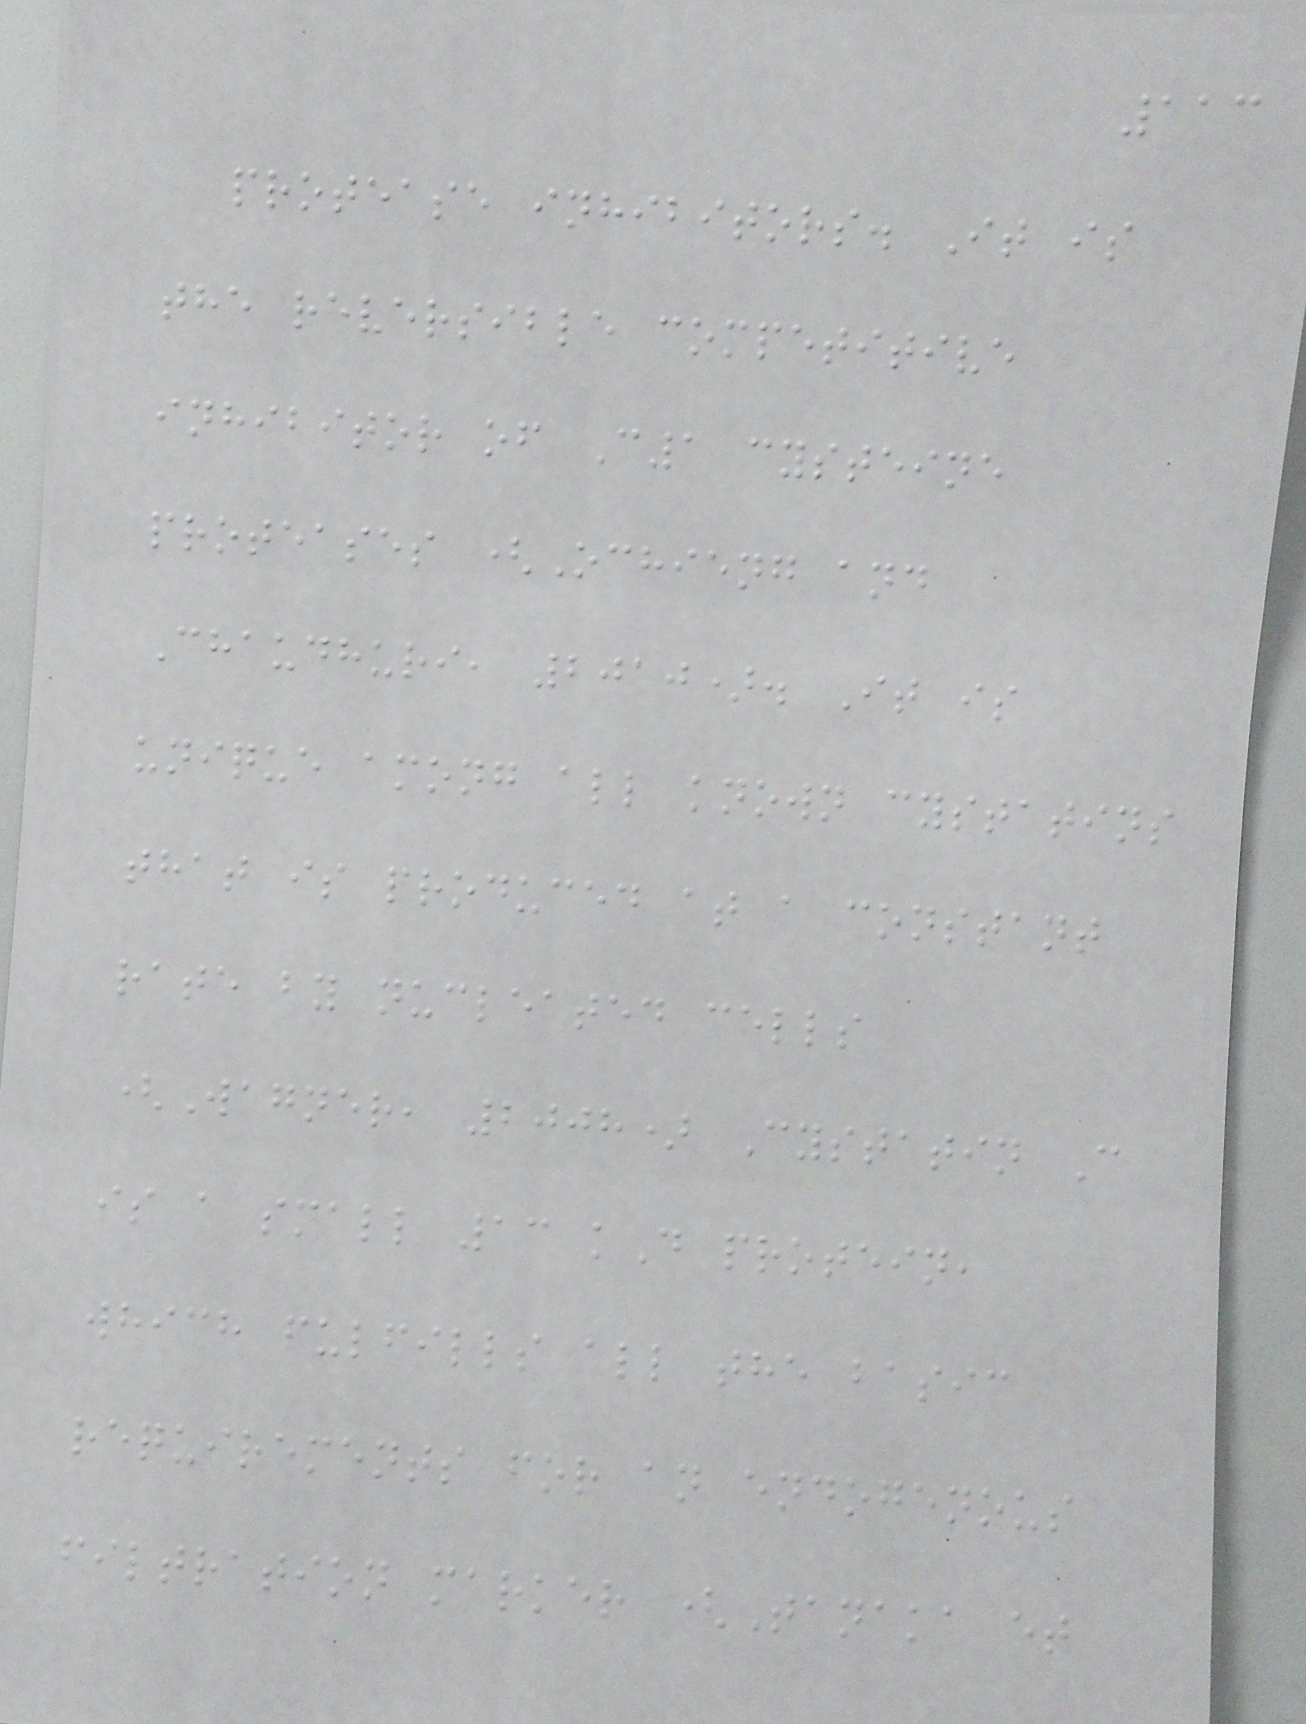113
protease inhibitors. It is
the reversible competitive
inhibitor of C1 cysteine
proteases (Ochieng and
Chaudhuri, 2010). It is
unique among all known cystatins
that is produced at a constant
rate by nucleated cells
(Wagner, 2008) Cystatin C
is a small 13 kD protein,
which fulfills all the basic
requirements for an endogenous
filtration marker (Tanaka et
